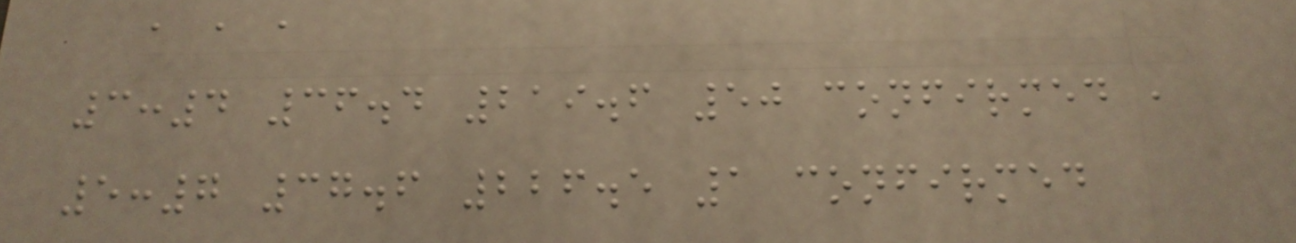, , ,
3:4 36.4 219.6 50 confirmed ,
5:7 37.6 226.5 1 confirmed
